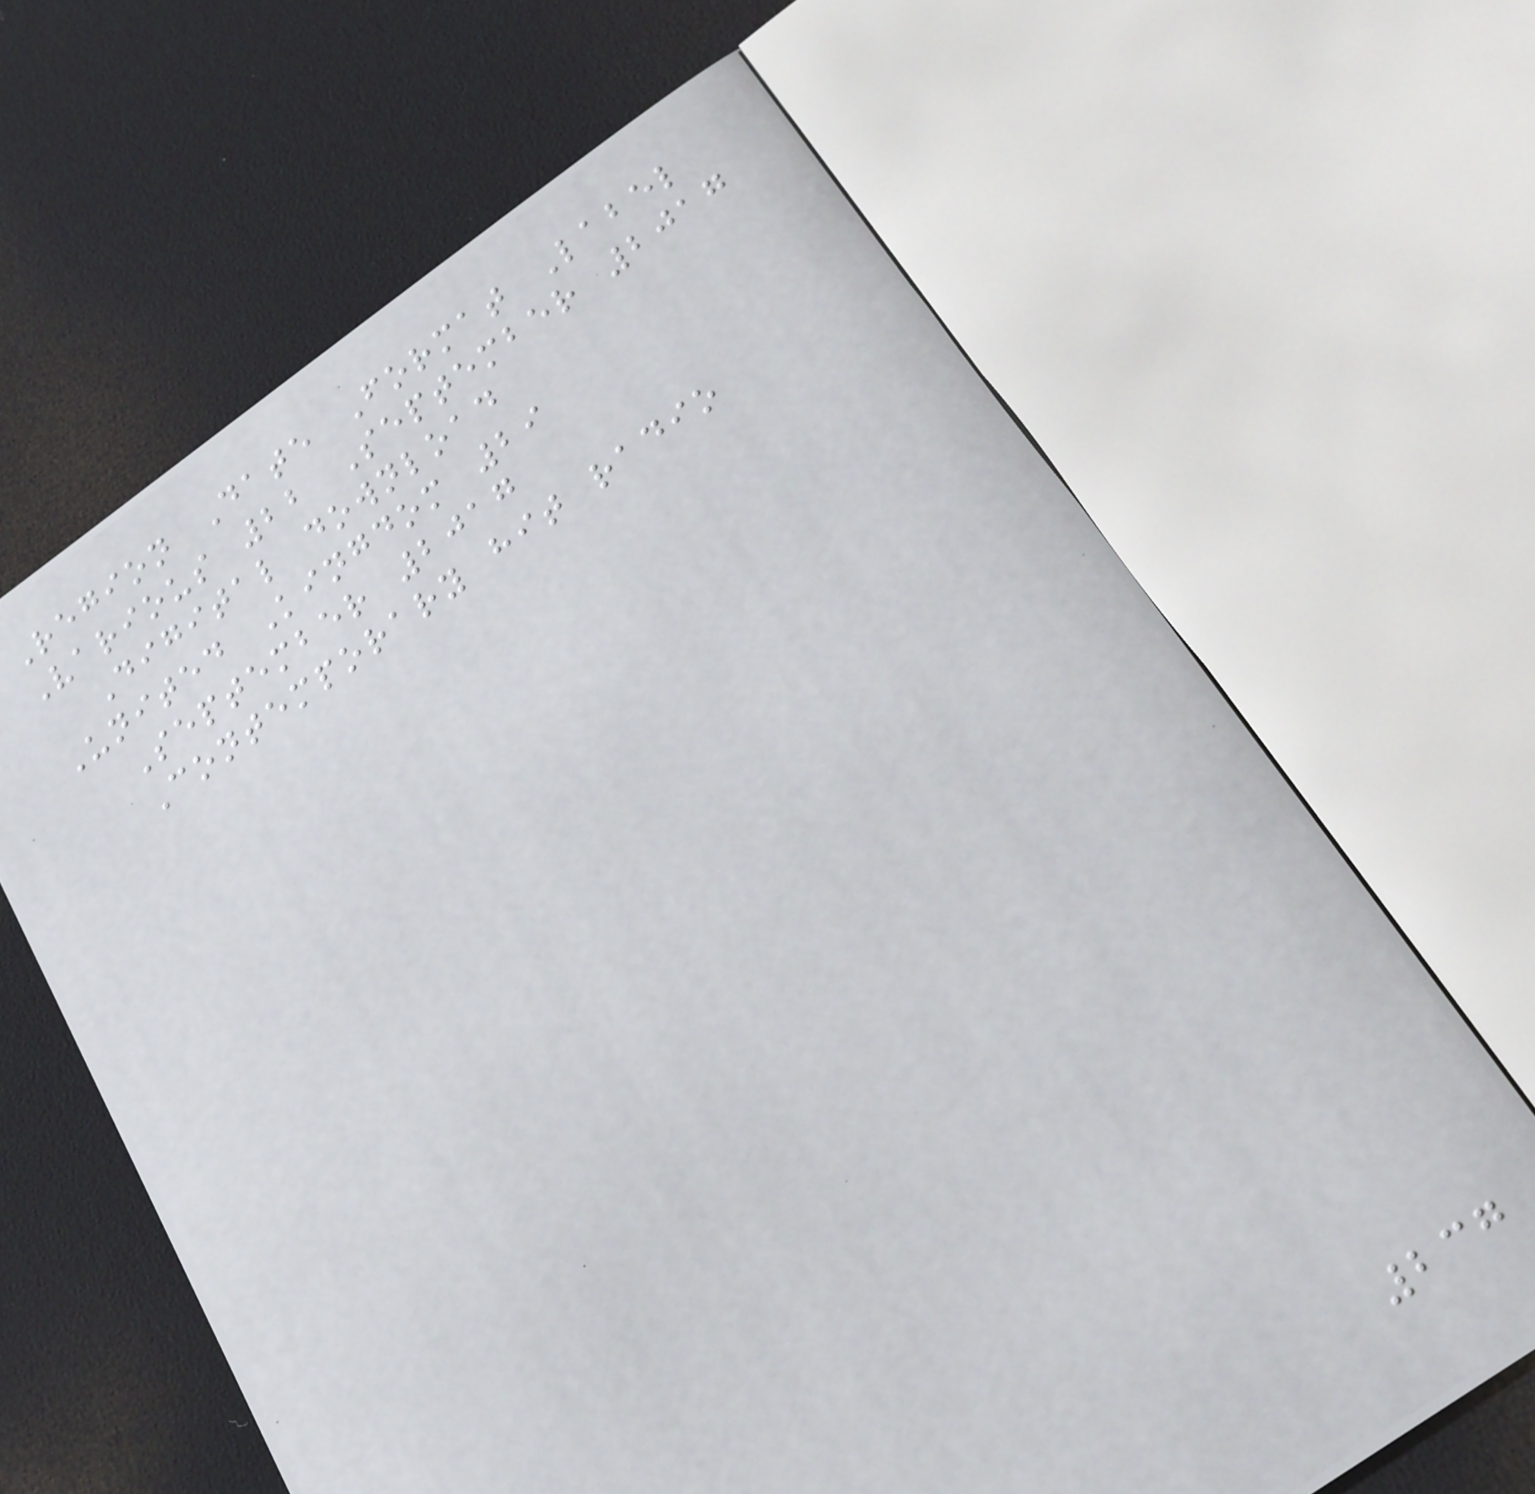Region Date Format Label
Various 22 September 2017
Digital download
United Kingdom 29
September 2017
Contemporary hit radio
237
